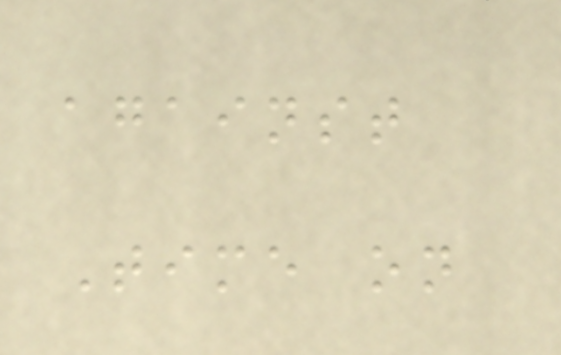against
Time on
